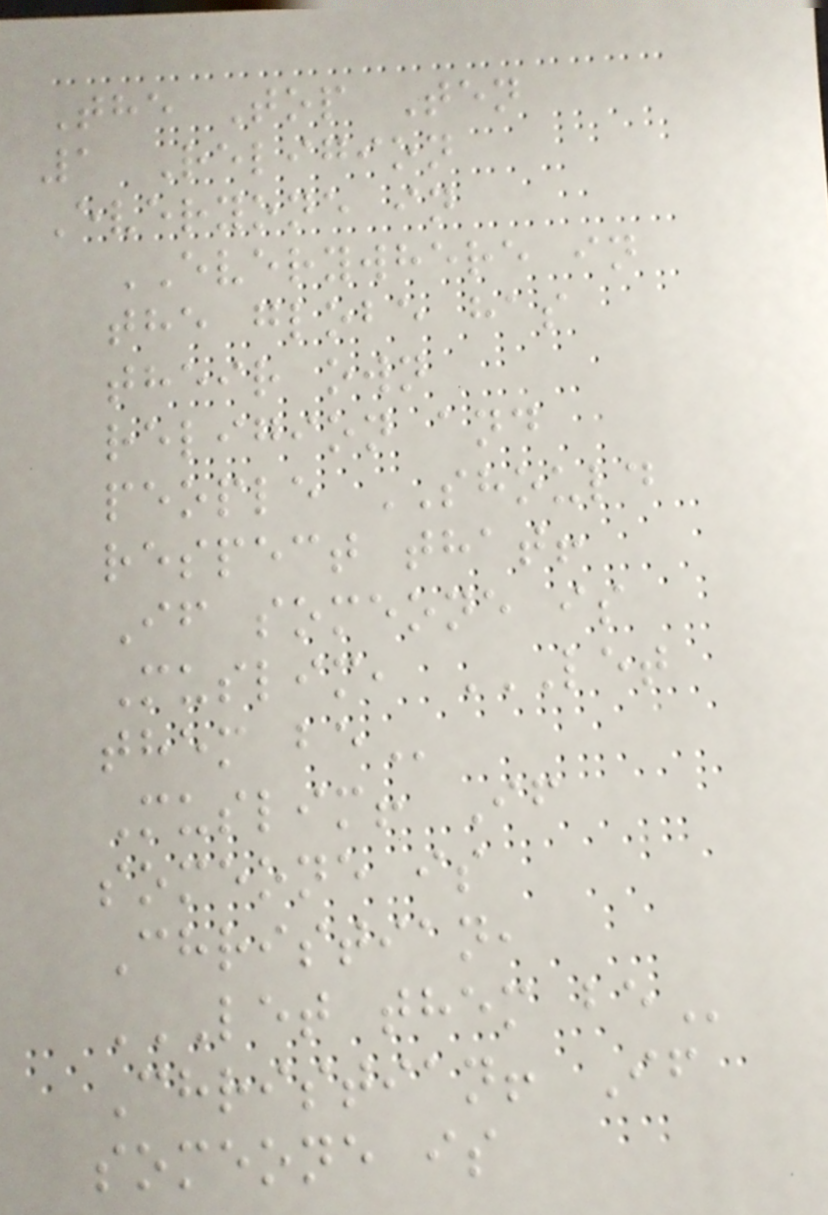The Top Ten
1 Religion
Everyone in
EVERYWHERE in
the globe has
their own
religion and
people SHOULD
respect that!
If someone is
Muslim, LET
THEM BE
Muslim! If
someone is
Christian,
LET THEM BE
Christian! If
someone is
